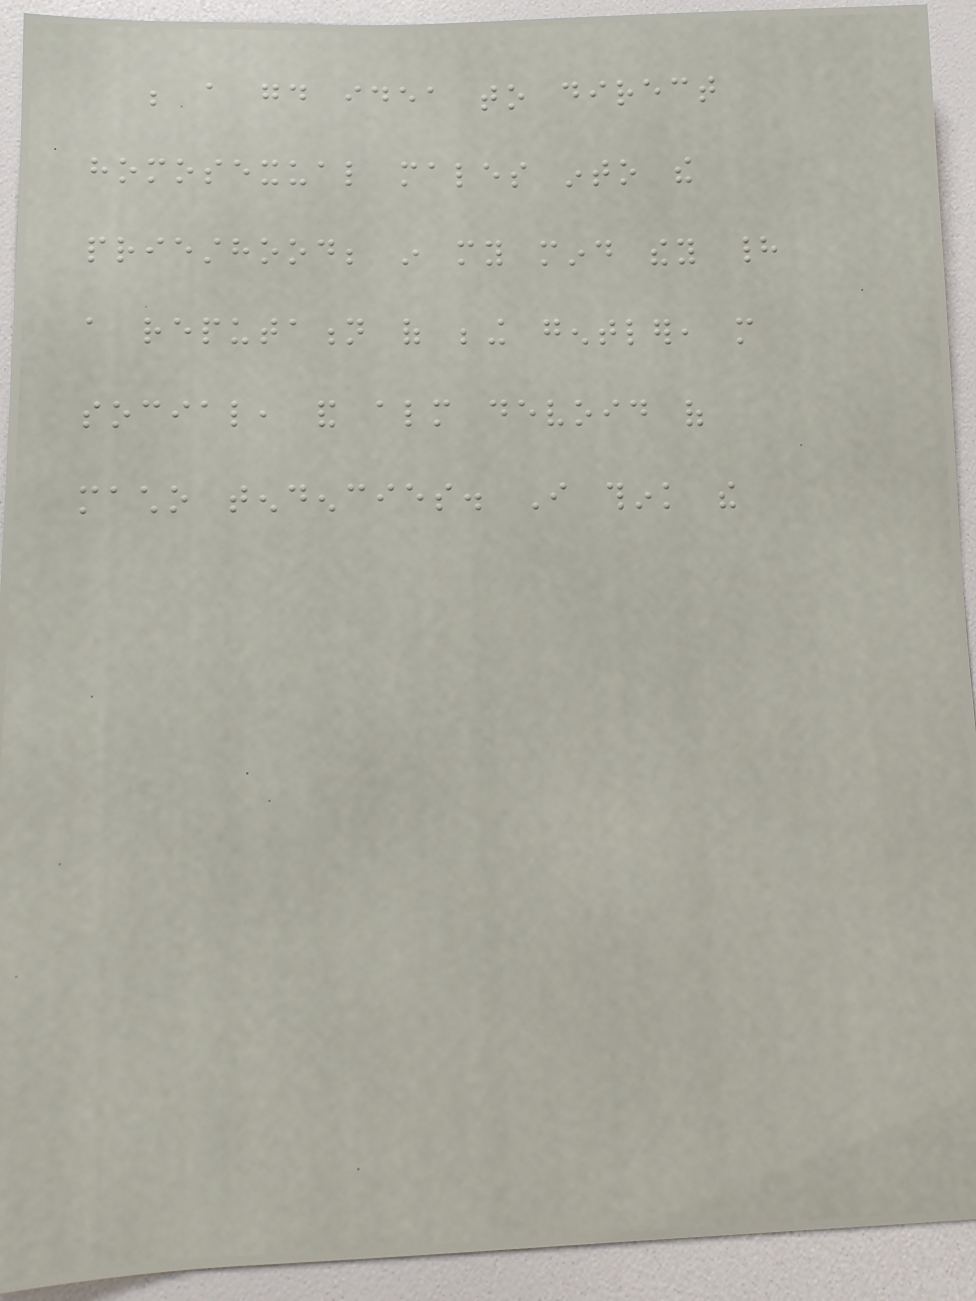be a good idea to direct
homosexual males into the
priesthood; in my mind they had
a reputation of being gentler, more
social, and almost devoid of
macho tendencies. I think the
